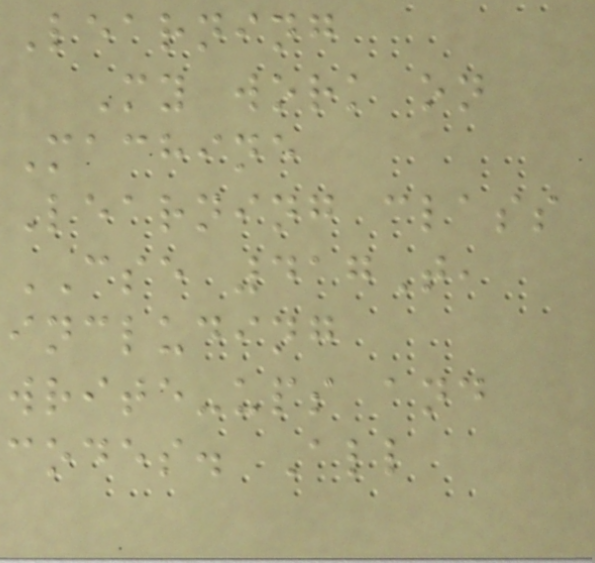Learning
My work on
Machine
Learning class
CSE 417T,
including
write-ups and
codes. All
